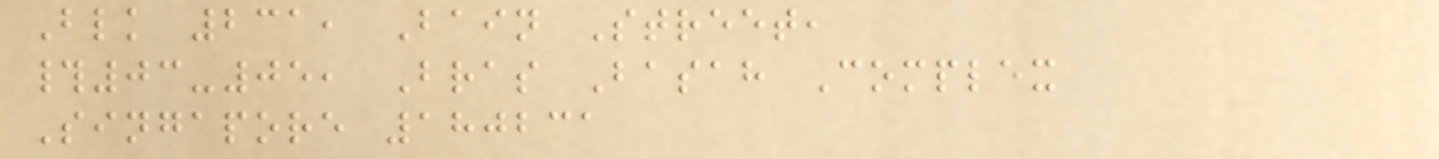Blk 231, Bain Street,
#03-05, Bras Basah Complex
Singapore 180231
